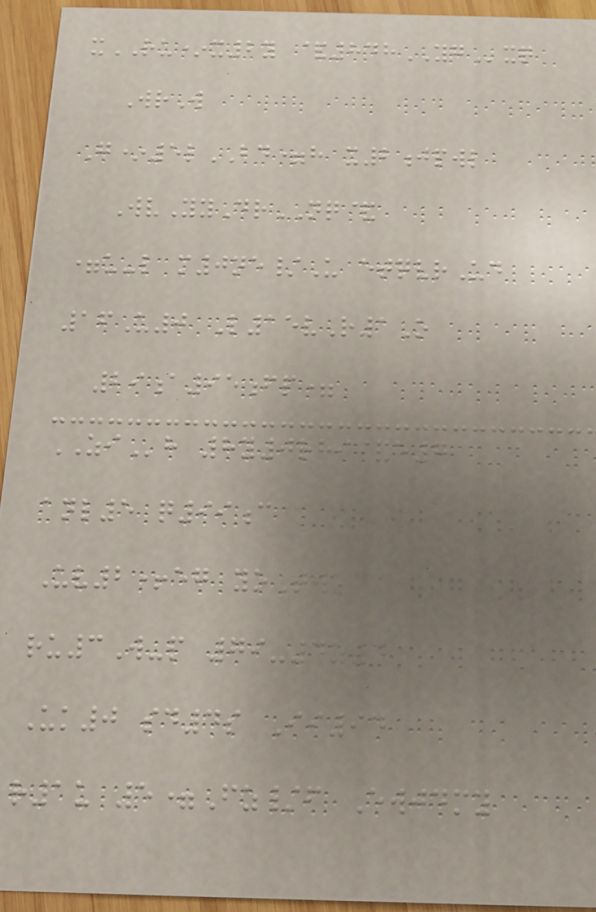xRU*x2y &848YGxq
WrW
G*5lBD=h x2jpwl
WvYyDrNQ&
=u-l m0ne/U etqvrUd
16U0 L15vR1O
29a95fp=
ZIh 8y0rhi&e7
anl5 q99c
Uv2+eg yoTwkc
ru3W-p 79-4z4
Uk0 sd4s Ii94
r1u 5=Fz/f Ewjdmy
